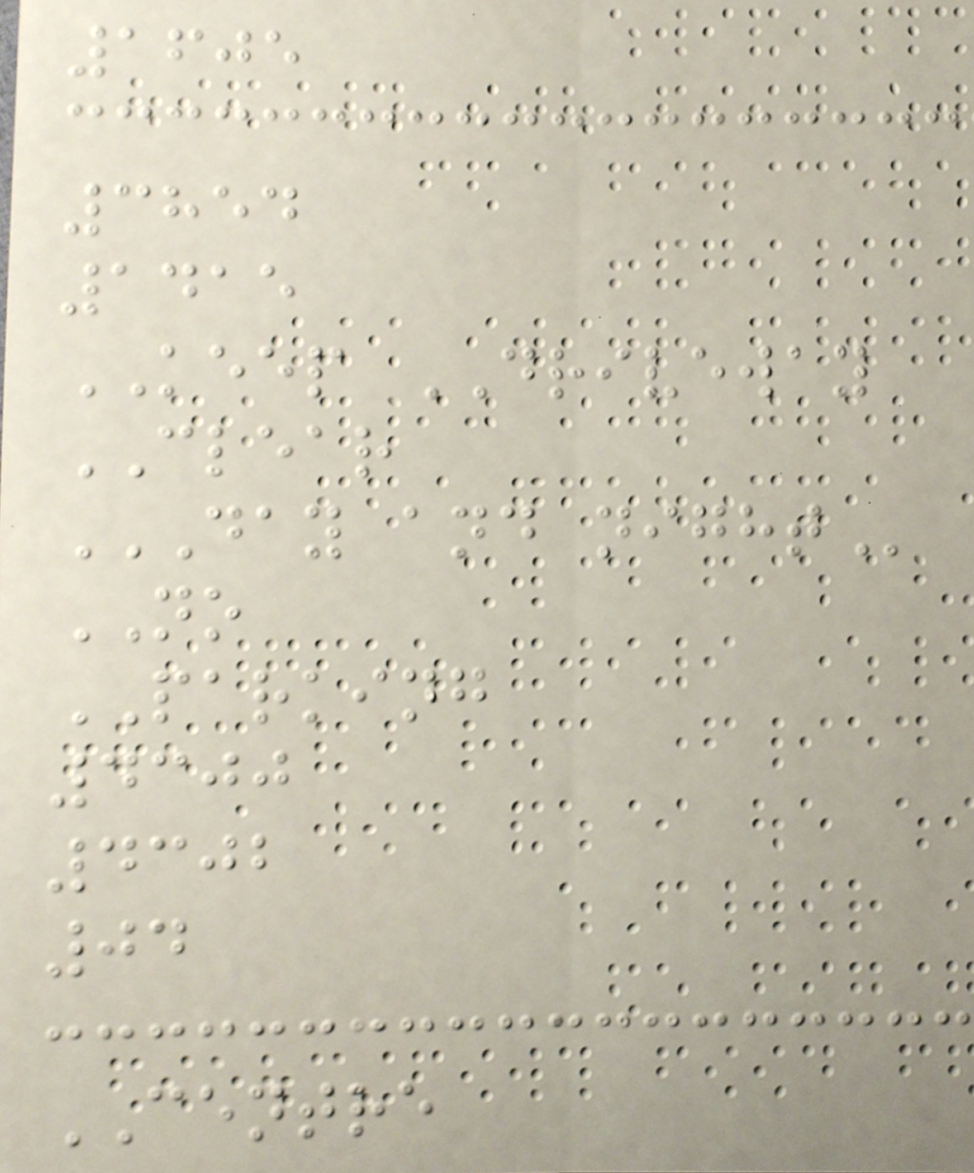1605
3854
1415
KEEP DRIVEWAY
CLEAR
DAY AND NIGHT
NO
PARKING
4300
4302
04
CENTRE
